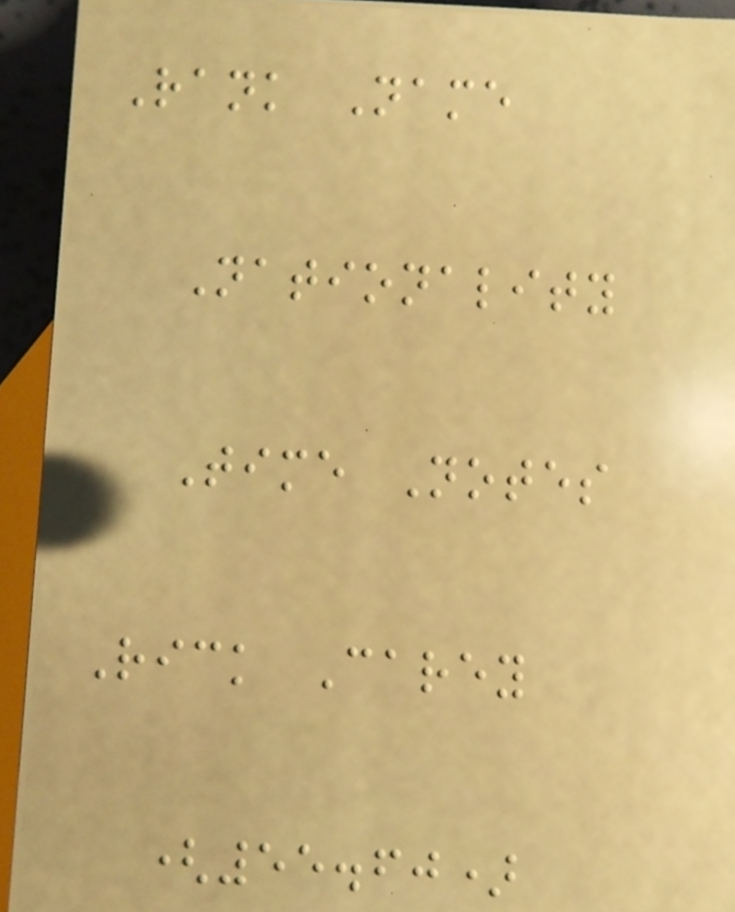Rank Name
Nationality
Time Notes
Rick Carey
(55.60)
